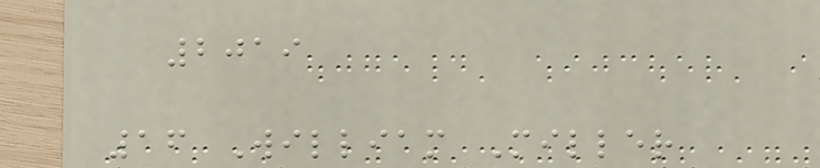2019
16 William Miller
